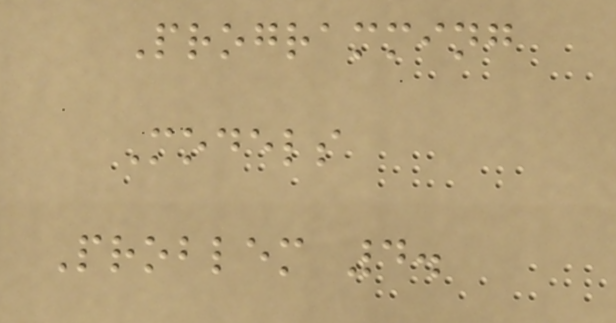Programming
Models
Problem 4.
